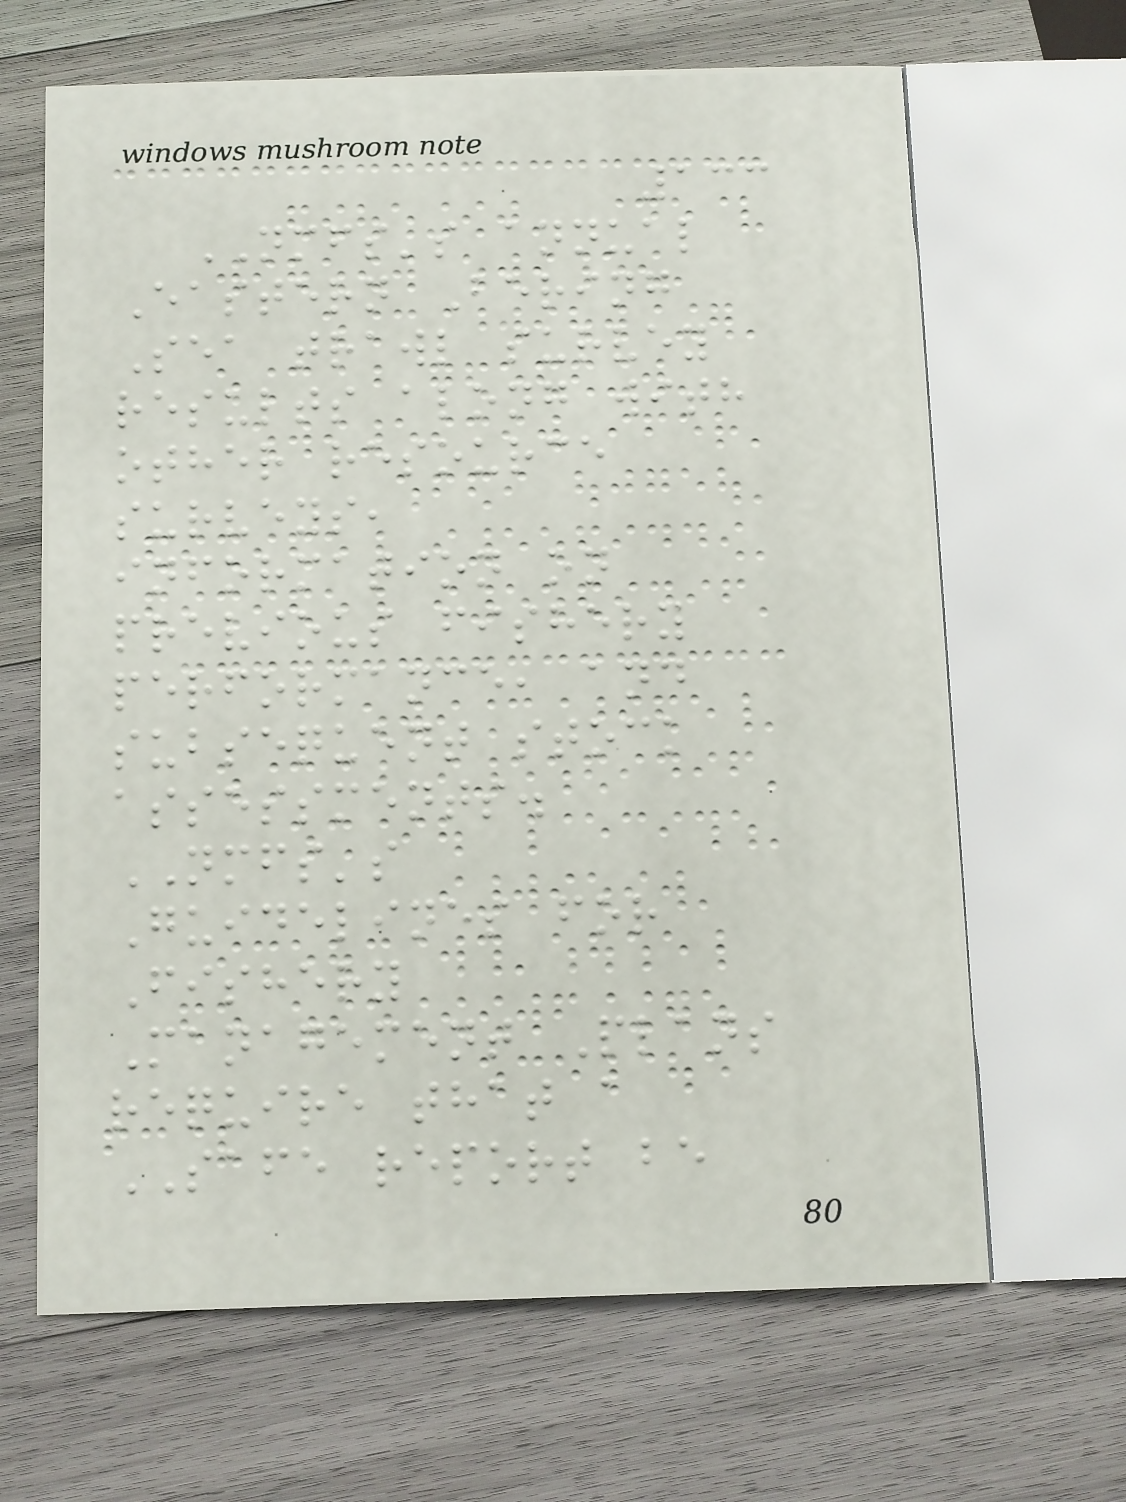133
NMFS's annual
Eastern Bering
Sea trawl survey
results along with
other resource
surveys,
information on
previous fishery
performance, and
subsequent stock
assessments.
NMFS's
Guidelines for
Fishery
Management Plans
require that a
SAFE report be
